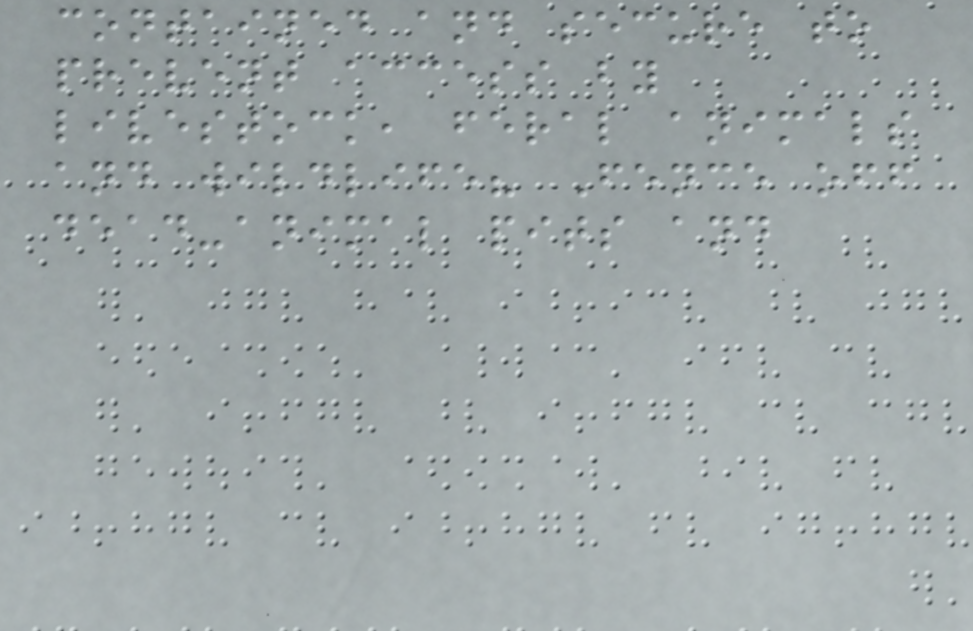contained and secure to
prevent access by
livestock, feral animals
and wildlife? Fence off
dead-animal pits and
